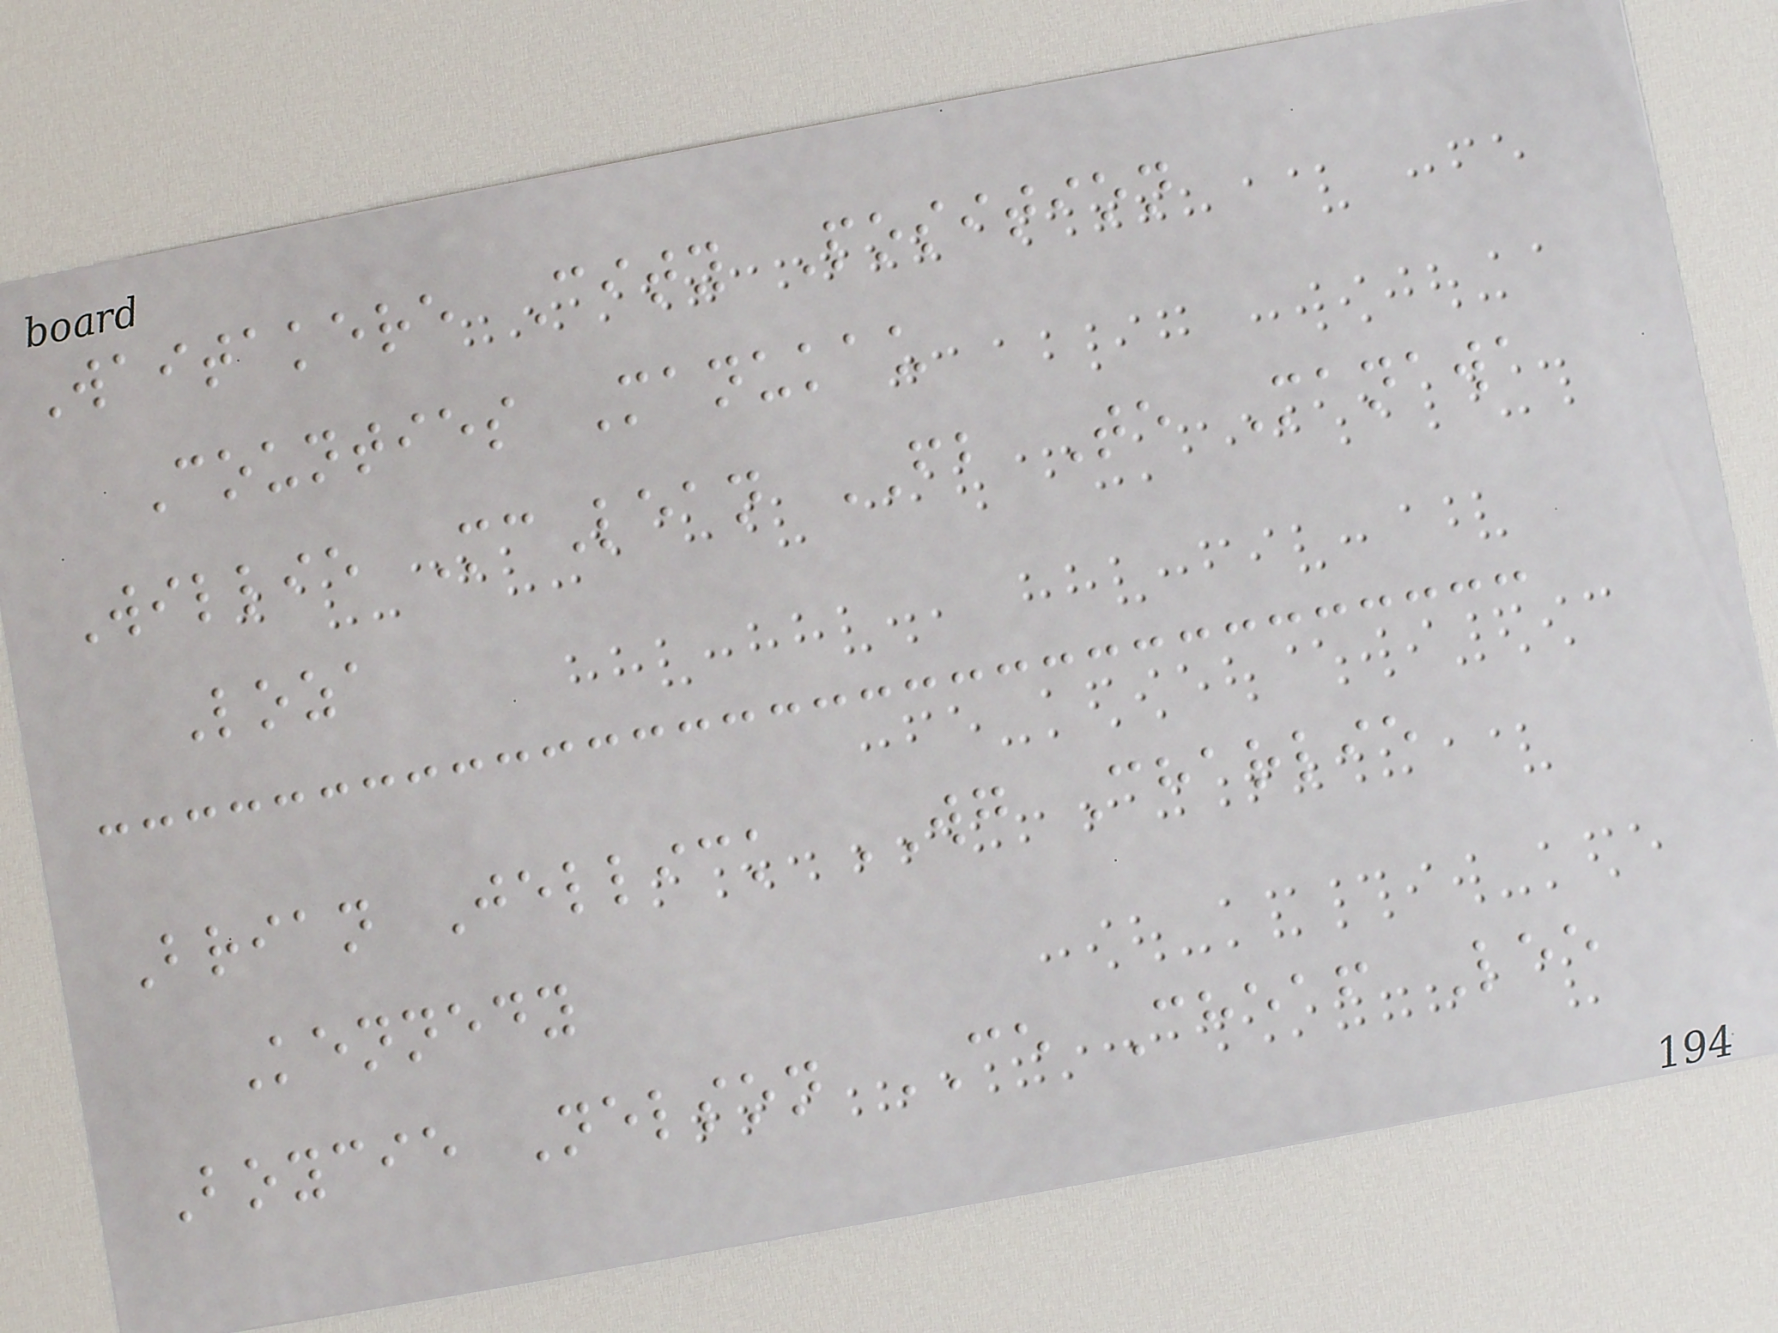Waitakere City Position
Counties Manukau
Willie McLean FB Te Manawa
Loza
Brian Jellick WG Charlie
Kennedy
Boycie Nelson CE Cheaf Lee
